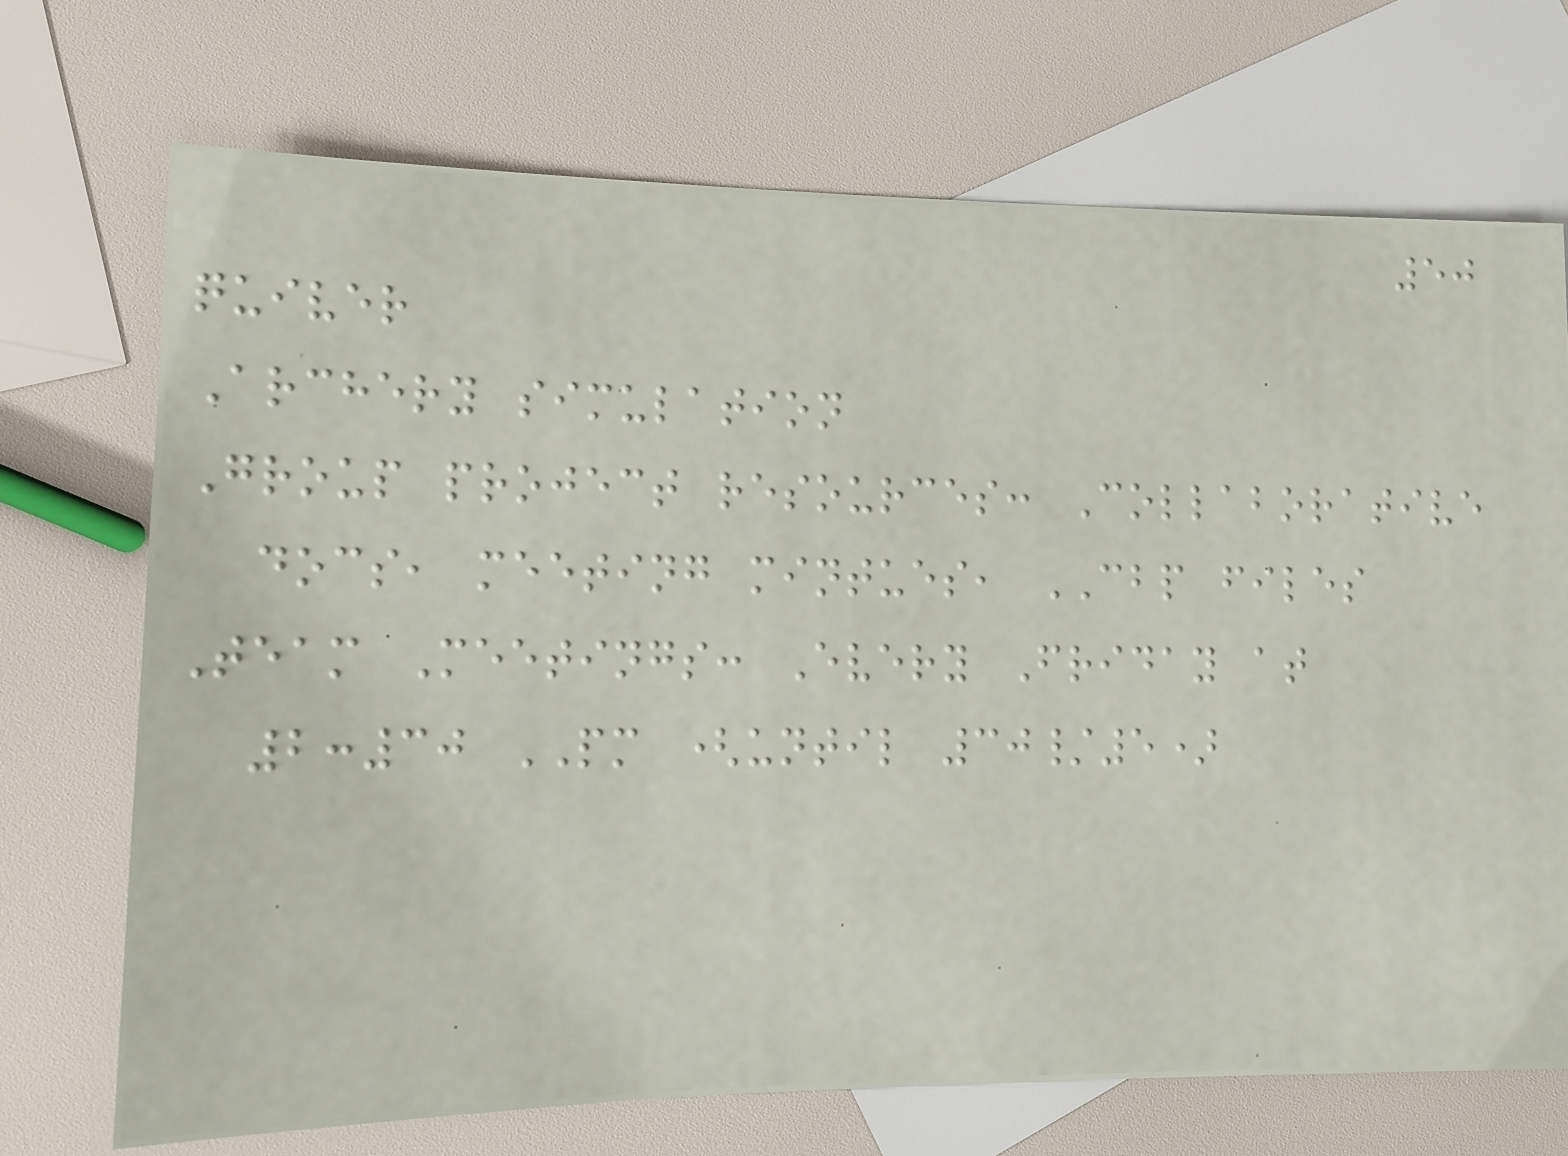50
quiver
Archery simulation
Group project resources: Collaborative
docs, meeting mintues, CBP files
Team Meetings: Every Friday at
2:30 PM (until 30/5)
